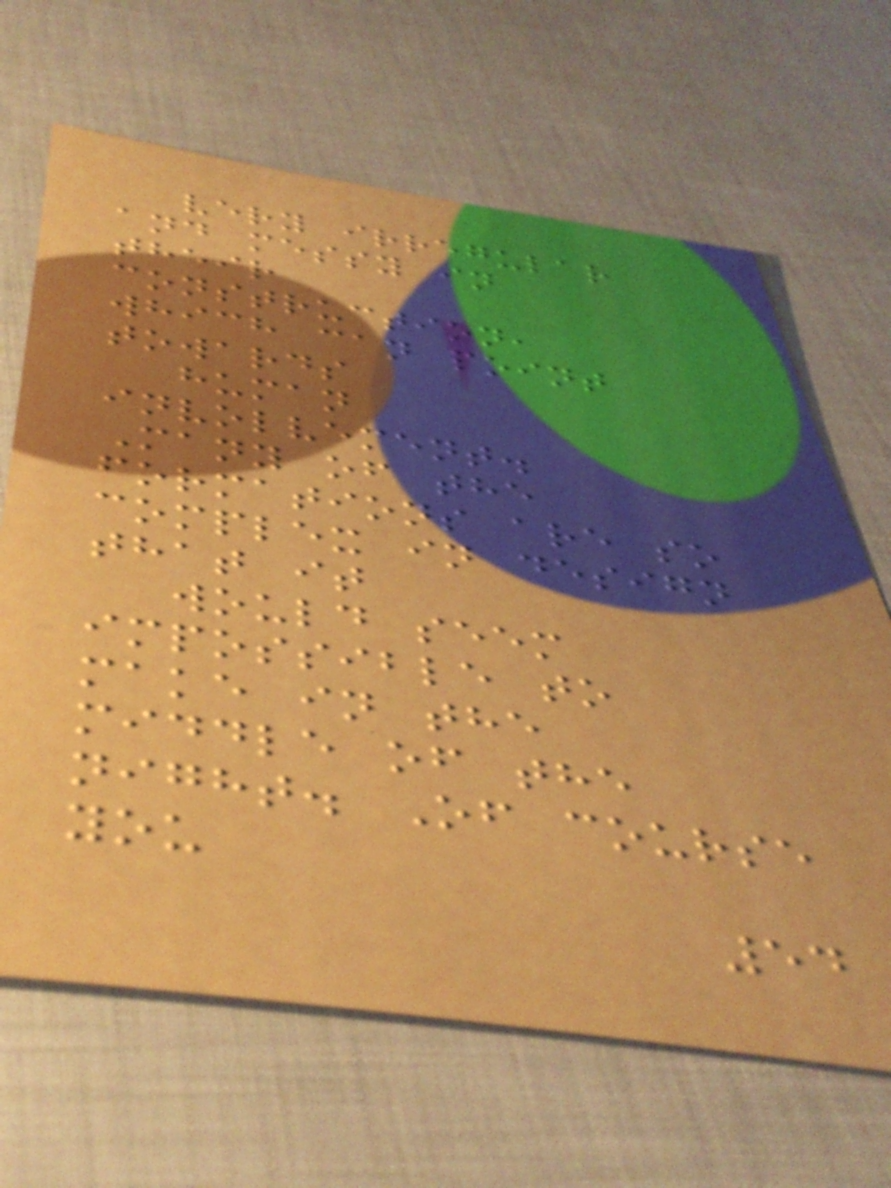very irregular
and messy in
their
construction,
which can point
towards
human
involvement.
Many of the
formations are so
complex in design
that it
would seem
impossible to
make in the
middle of the
night. Of course
you
54
